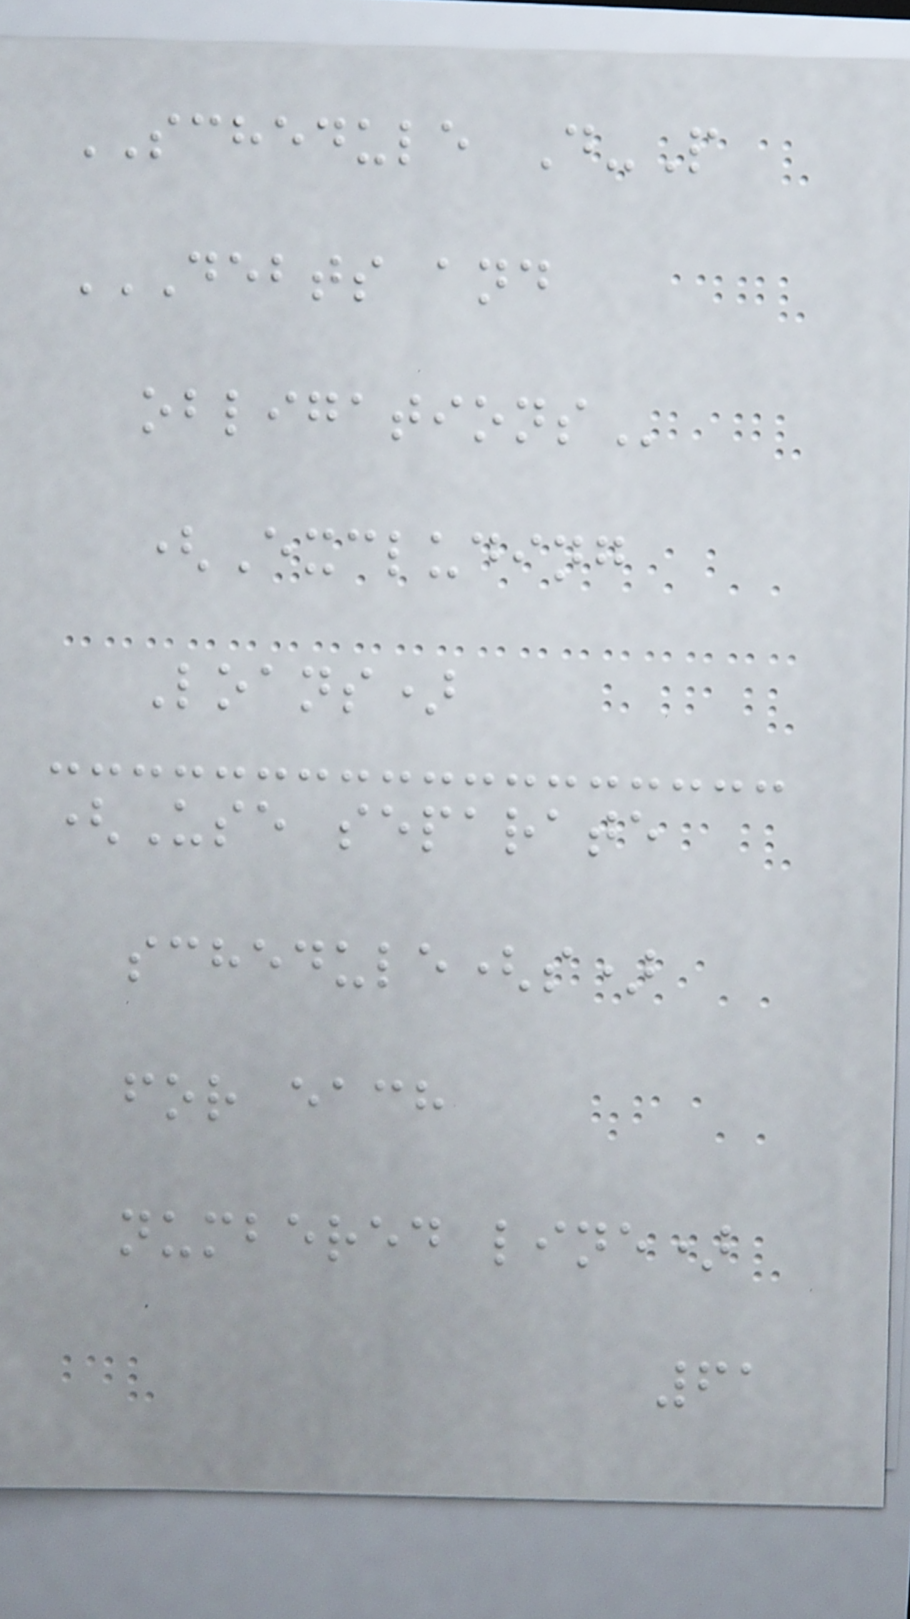SCHEDULE D-P
DEBTS AND
OBLIGATIONS
(Excluding
Loans)
(Use separate
schedule(s)
for each
numbered line)
61
